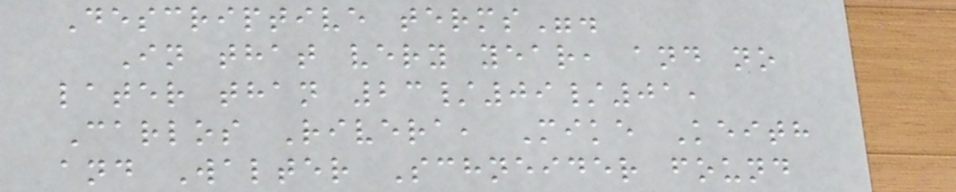Descriptive terms".
In that very year, and no
later than 23/09/01,
Carlos Rivera, Mike Keith
and Walter Schneider found
